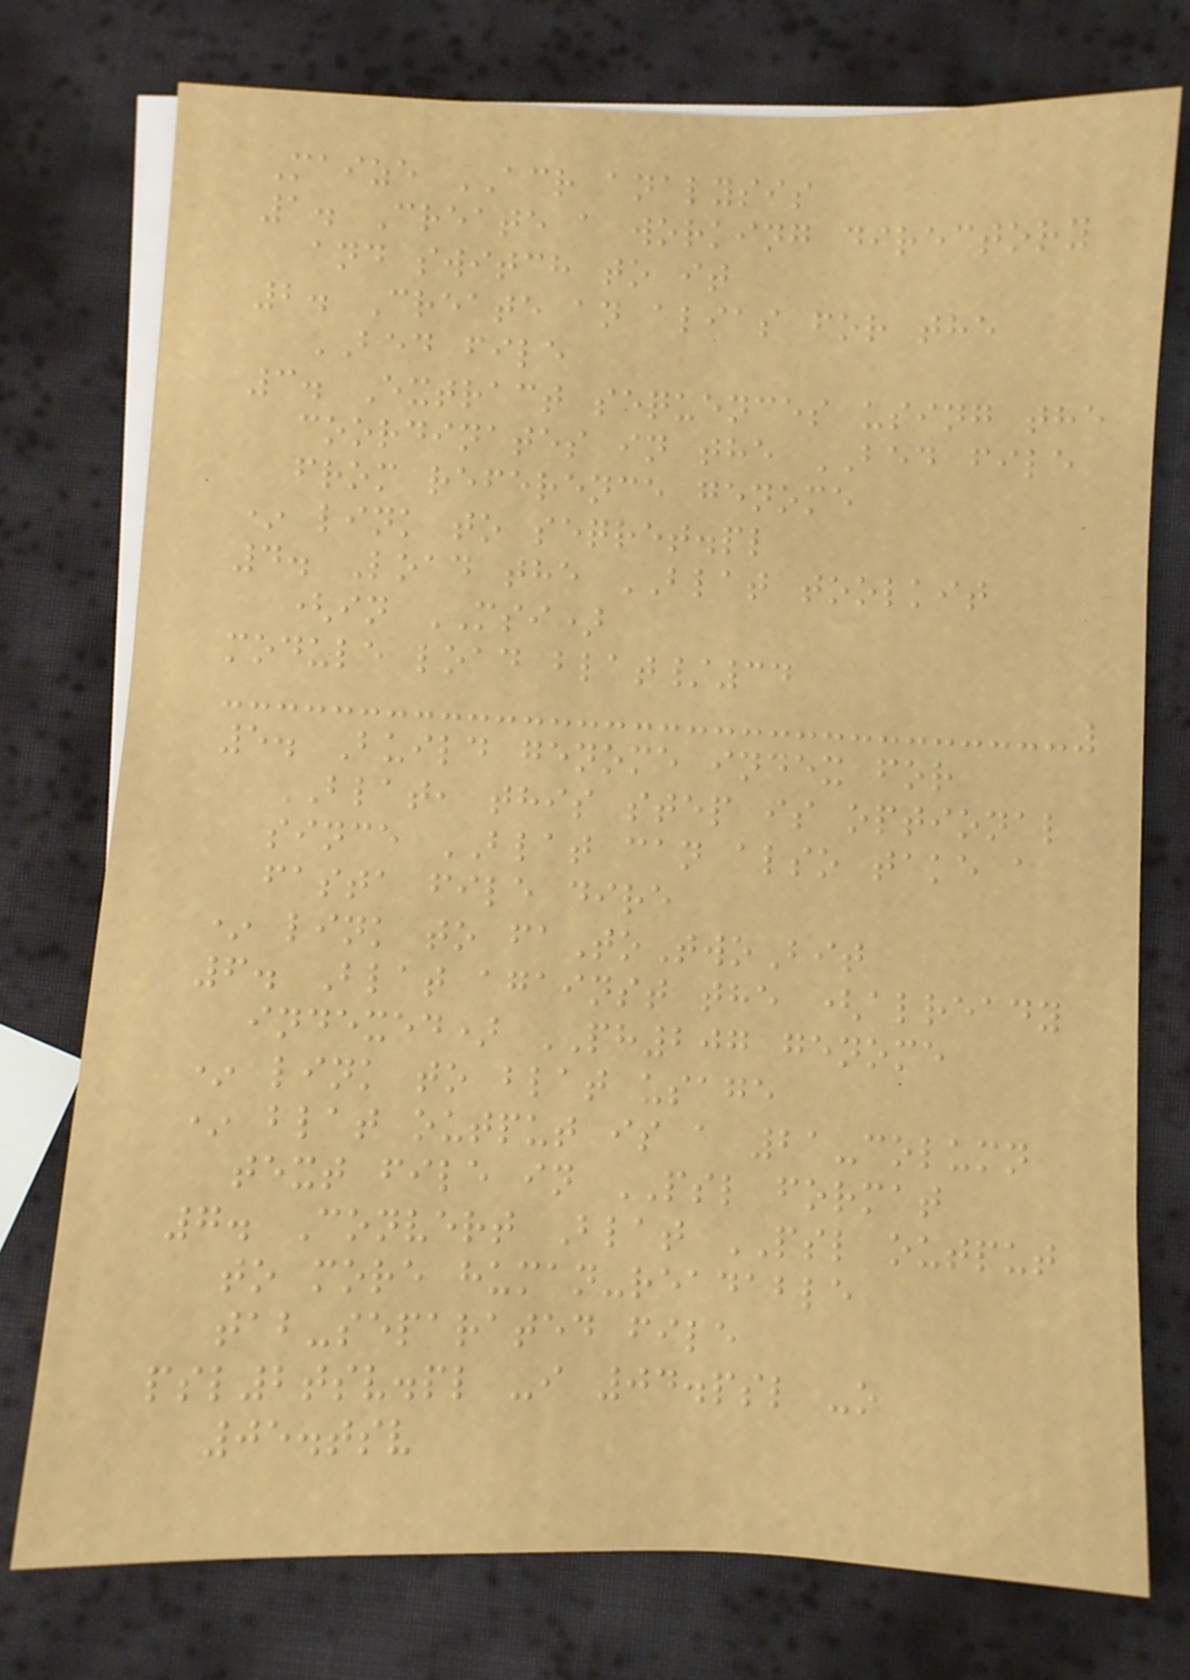Maize ACR analysis
1. Create a working directory
and switch to it
2. Create an alias for the
BED file
3. Extract sequences using the
coordinates in the BED file
from reference genome
* link to seqret.pl
4. Load the BLAT toolkit
(in MSI)
module load blat/34
5. Build genome index for
BLAT, this step is optional
since BLAT can also take a
fasta file dire
* link to faToTwoBit
6. Blat against the (already
indexed) PH207 genome
* link to blat usage
* blat output is a 21-column
text file in PSL format
7. Convert Blat PSL output
to more human-readable
tab-separated file
psl2tsv.pl -i 04.psl -o
05.tsv
